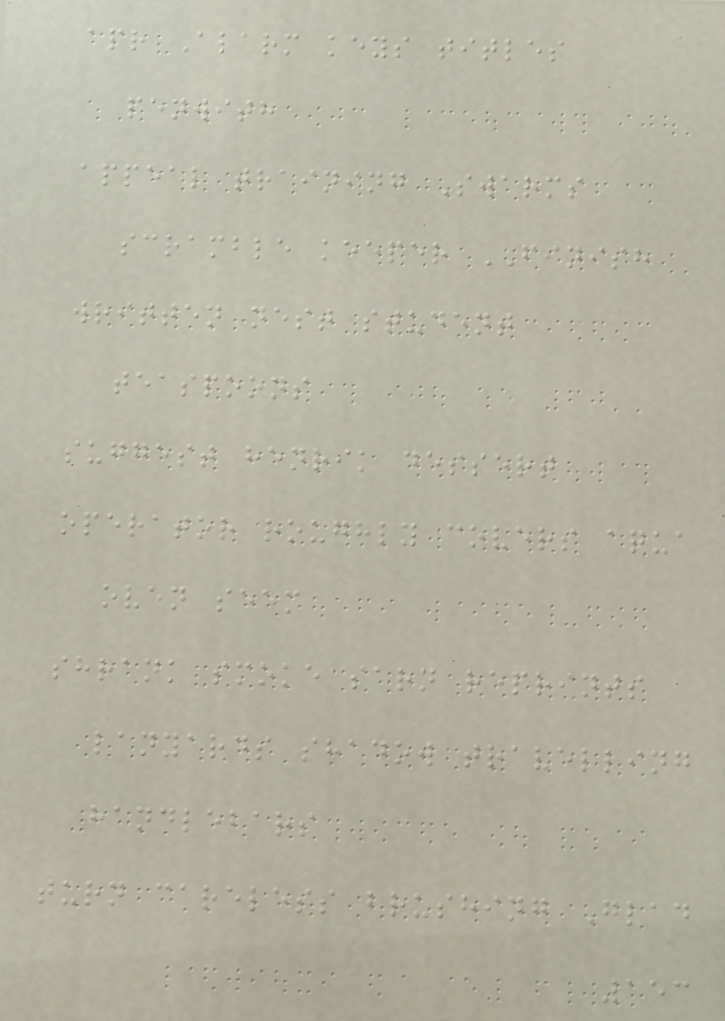apr Alarm keys titles
penwith
appeal training Swarms
scramble keeper FINISH
written nest student
teaspoons
suggest henrik dessert
operator roughly covers aqua
oven seem
shrank smoke sarn reprints
lanyards shadow travelling
handlebars
turn careless brushing Glad
153
